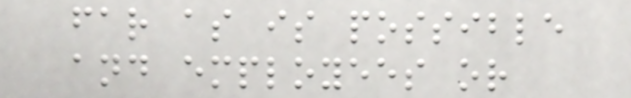far as is possible
and employees or
